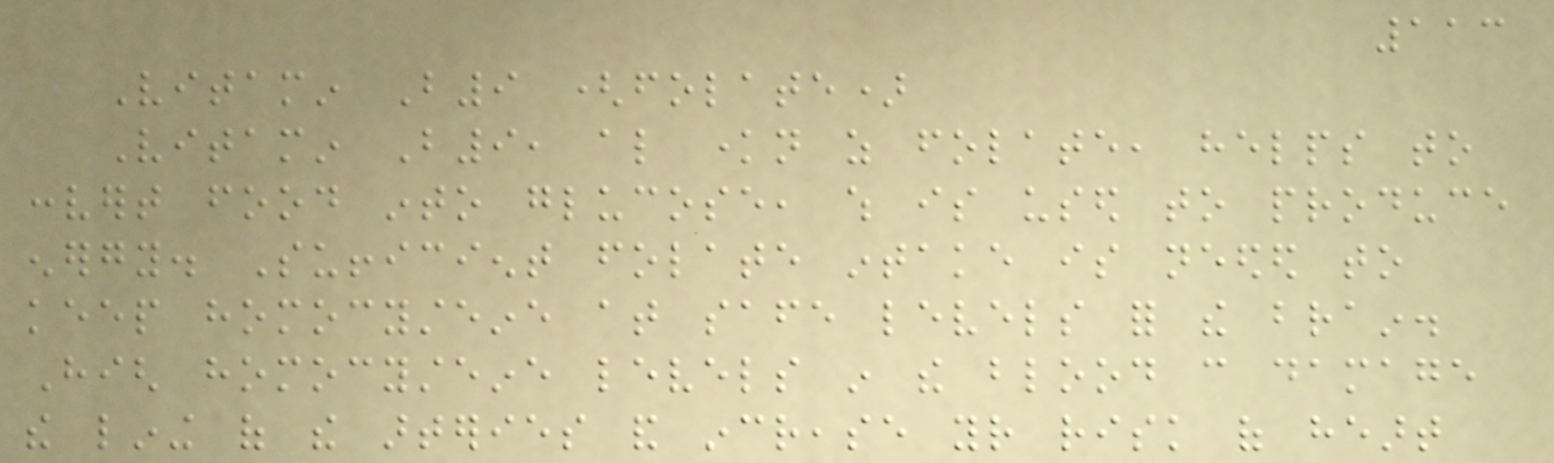113
Vitamin B9 (folate)
Vitamin B9, also known as folate, helps to
convert food into glucose, which is used to produce
energy. Sufficient folate intake is needed to
keep homocysteine at safe levels for the brain.
High homocysteine levels in the blood can damage
the lining of the arteries and increase your risk of heart
